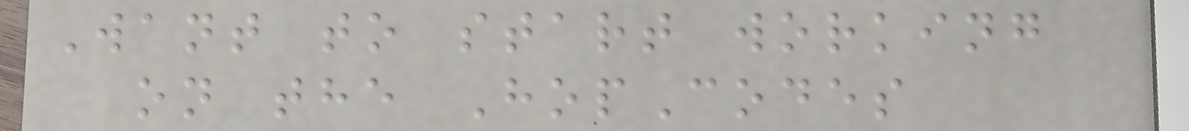Want to start working
on the HopCodes
